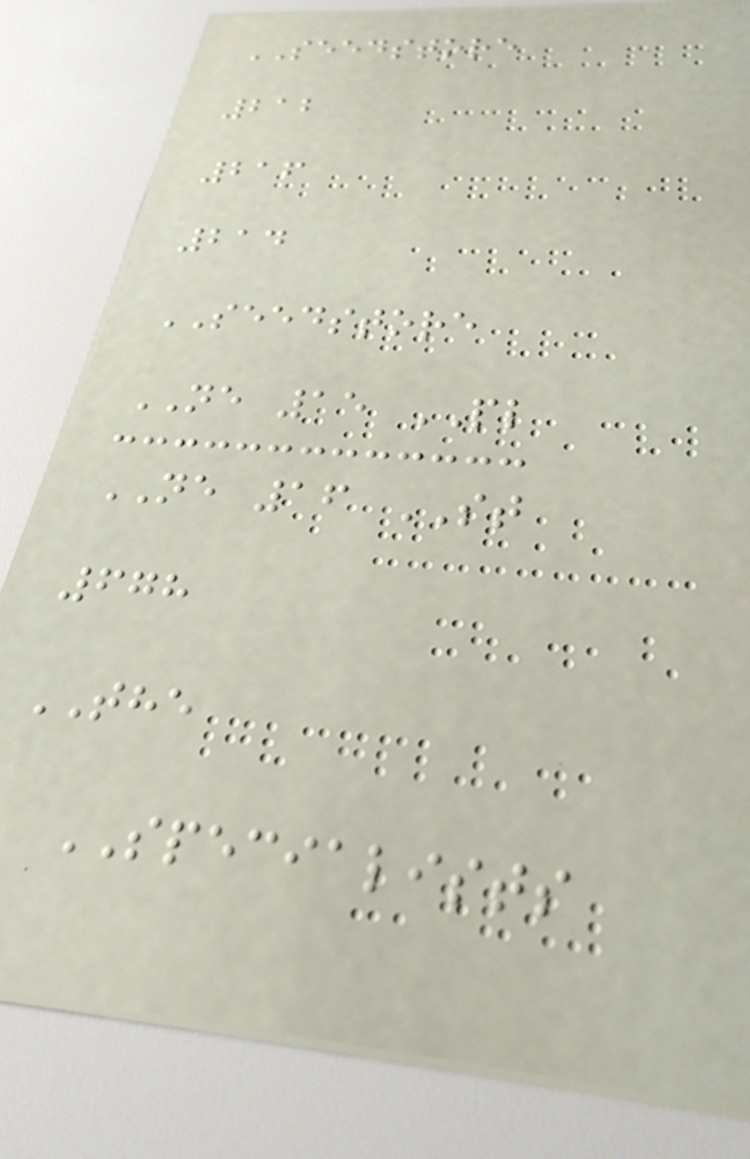SEEDSTORE
212
216
214
SEEDSTORE
NE 15 PL
NE 16 ST
678
THE
SPECIALISTS
